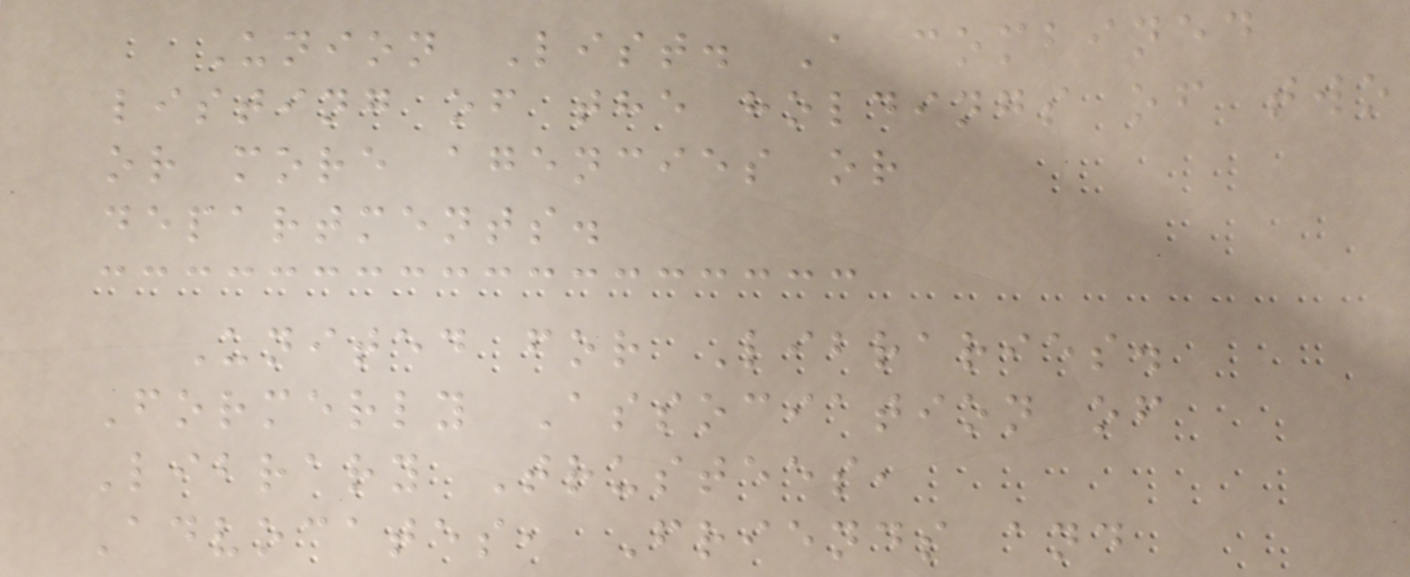Union List. A combined
listing of the holdings of two
or more agencies or
departments.
United for Libraries.
Formerly Association of
Library Trustees,
Advocates, Friends and
